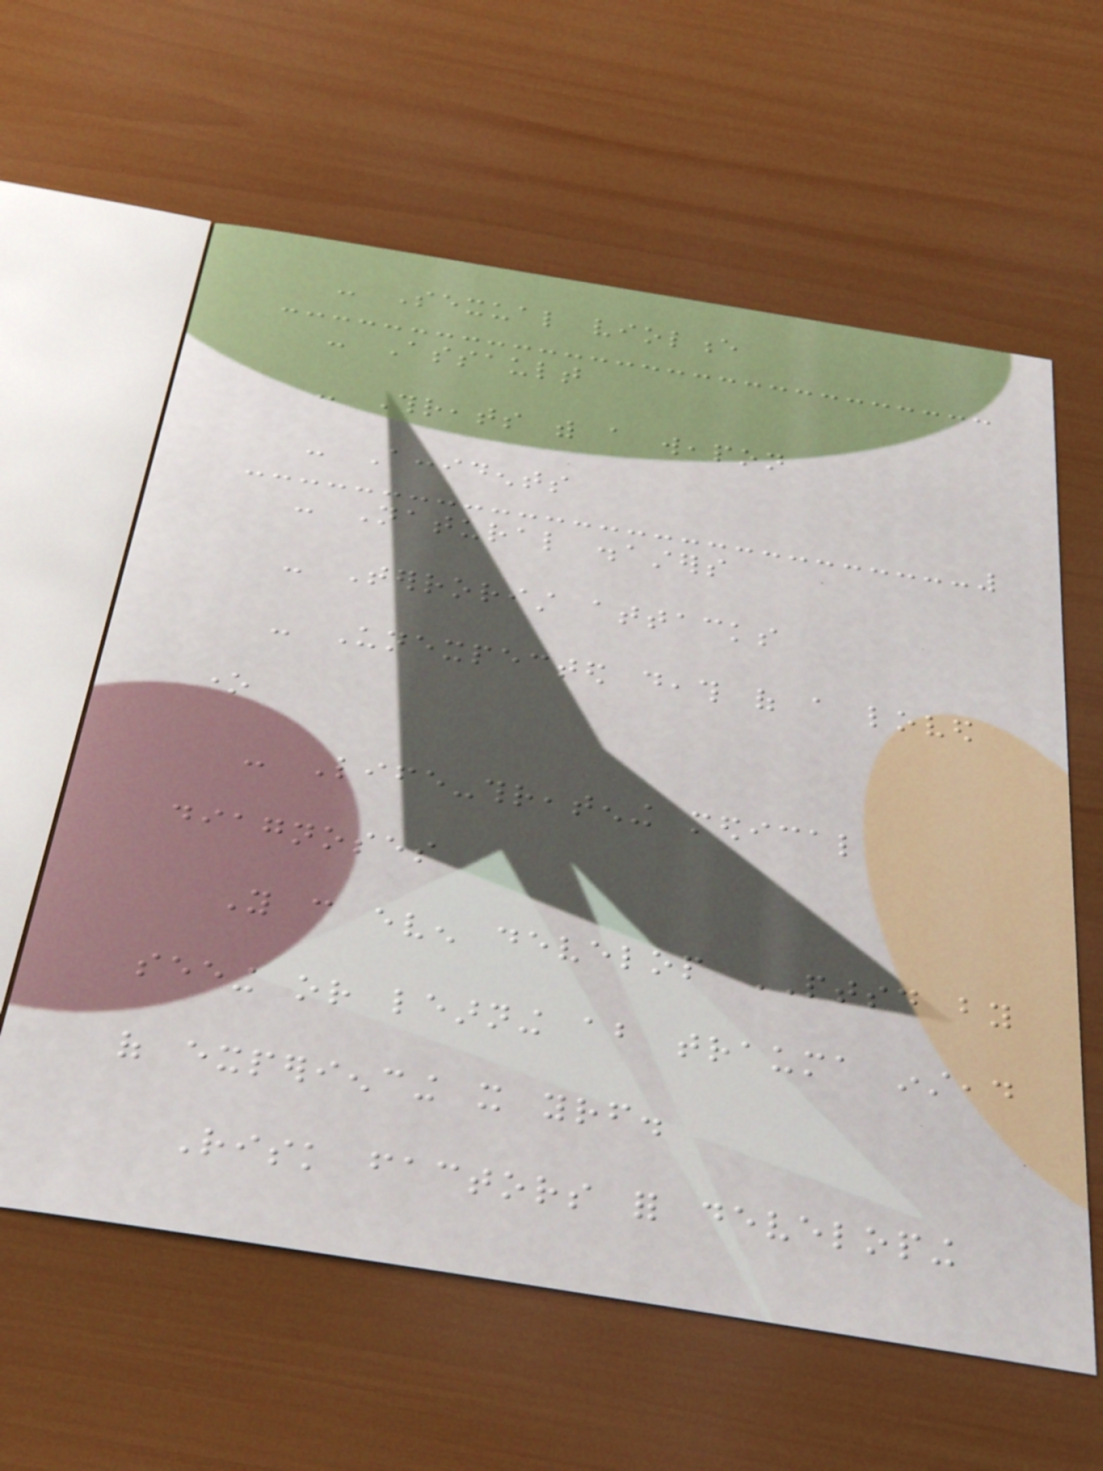- Sexual violence
- Assault
- Threats with a weapon
- Accidents
- Natural disasters
- Terrorist attacks
- Unexpected death of a loved
one
- Life-threatening medical
diagnoses
You can even develop PTSD by
seeing or learning about trauma instead
of experiencing it yourself.
Risk factors for developing
